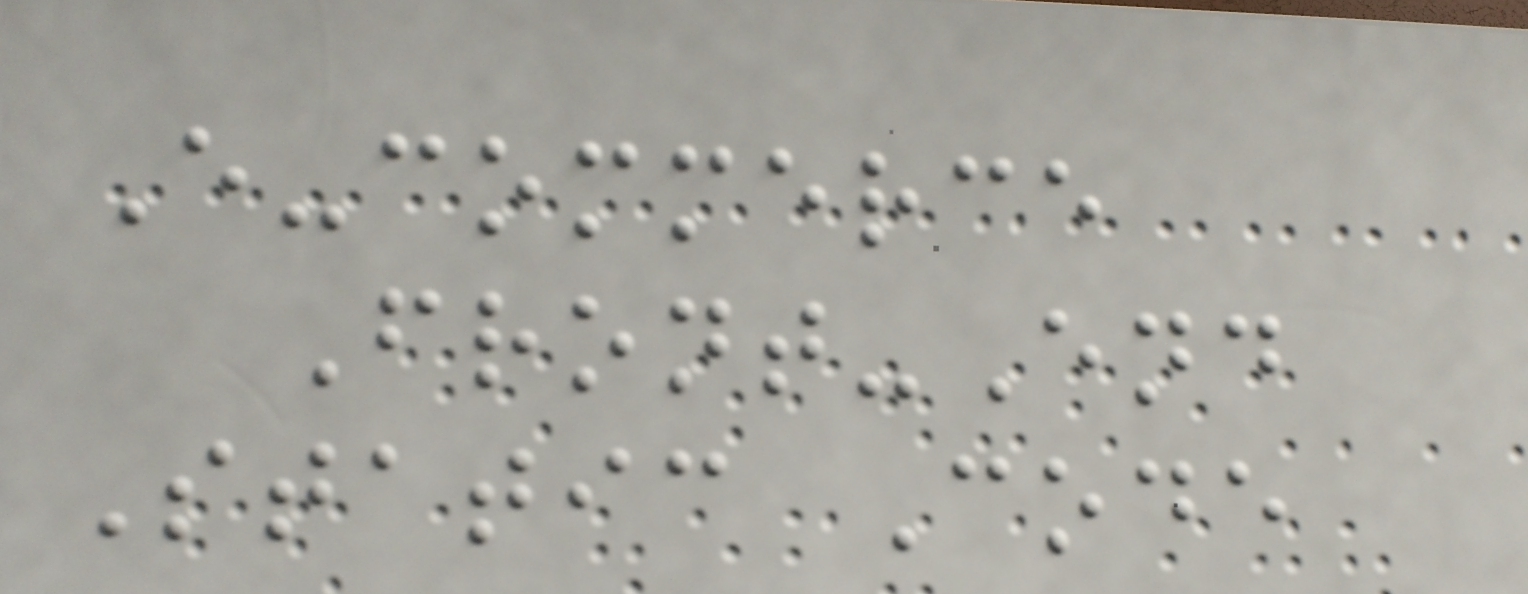E-commerce
Front-End
Static Code
